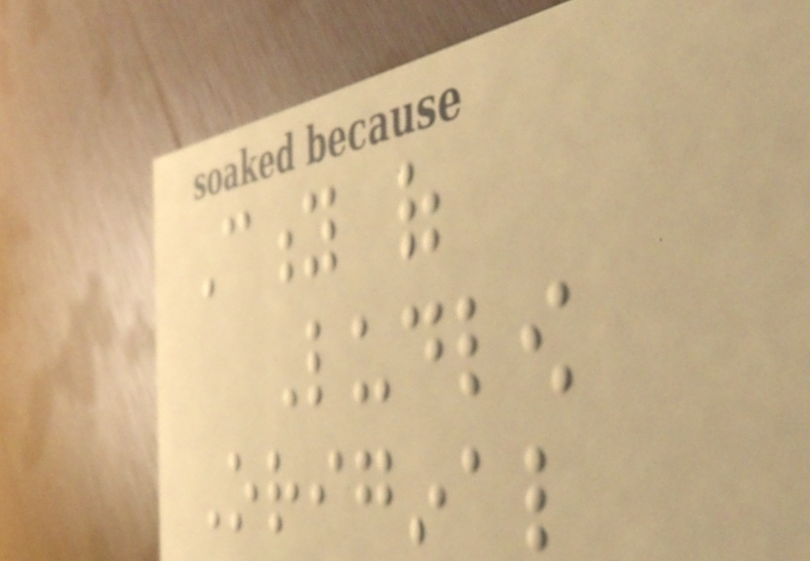City of
Ludlow
Original
